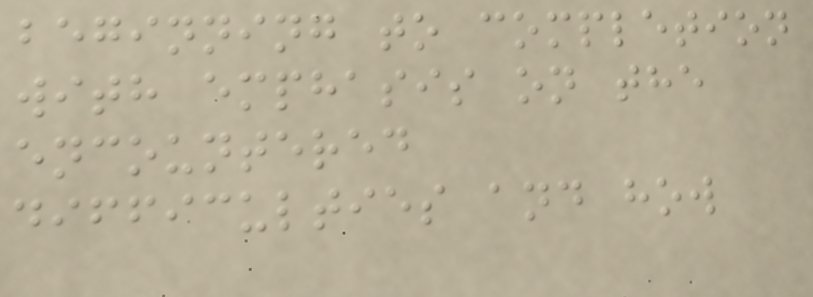beginning to completion
with emphasis on the
encountered
difficulties and how
